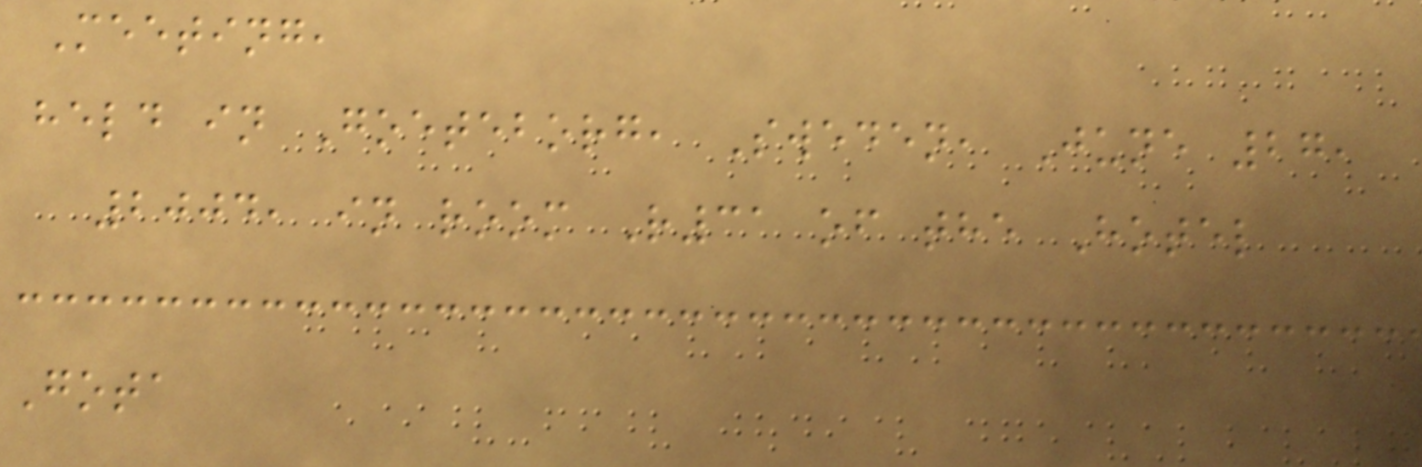Meeting,
held in Goeteborg, Sweden, June 27,
2004, in room R31 of the Hotel
Gota
